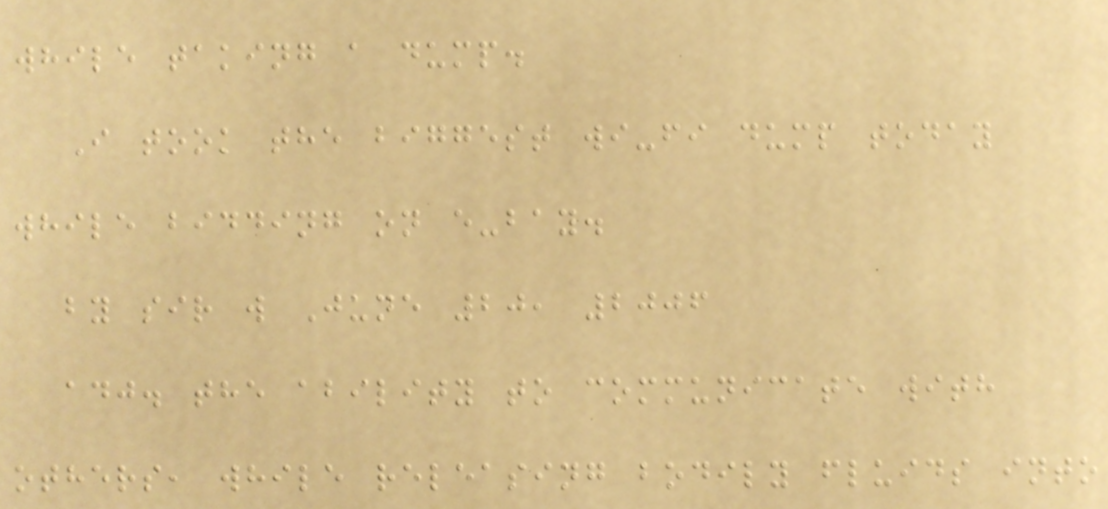while taking a dump.
I took the biggest wi-fi dump today
while bidding on e-bay.
by sir w June 20, 2006
adj. the ability to communicate with
others, while releasing bodily fluids into
